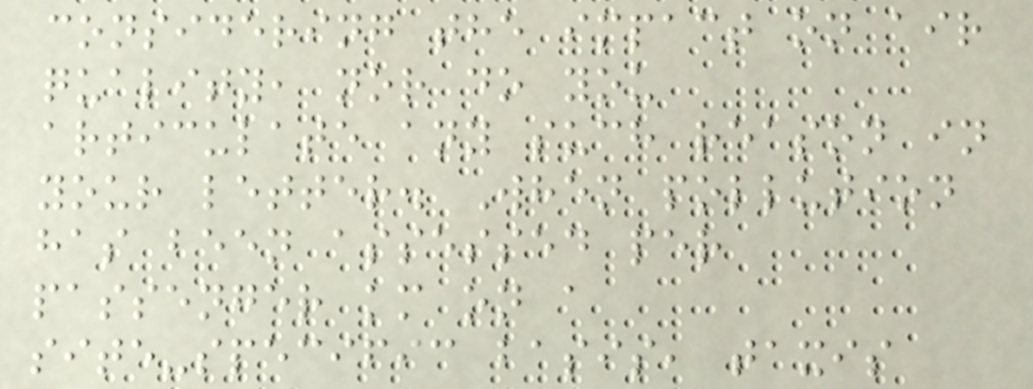considering the impact on air
quality, nor do you
articulate any such reason in
your letter. When pollution
has been assessed per
passenger km on a
site-specific basis, taxis
